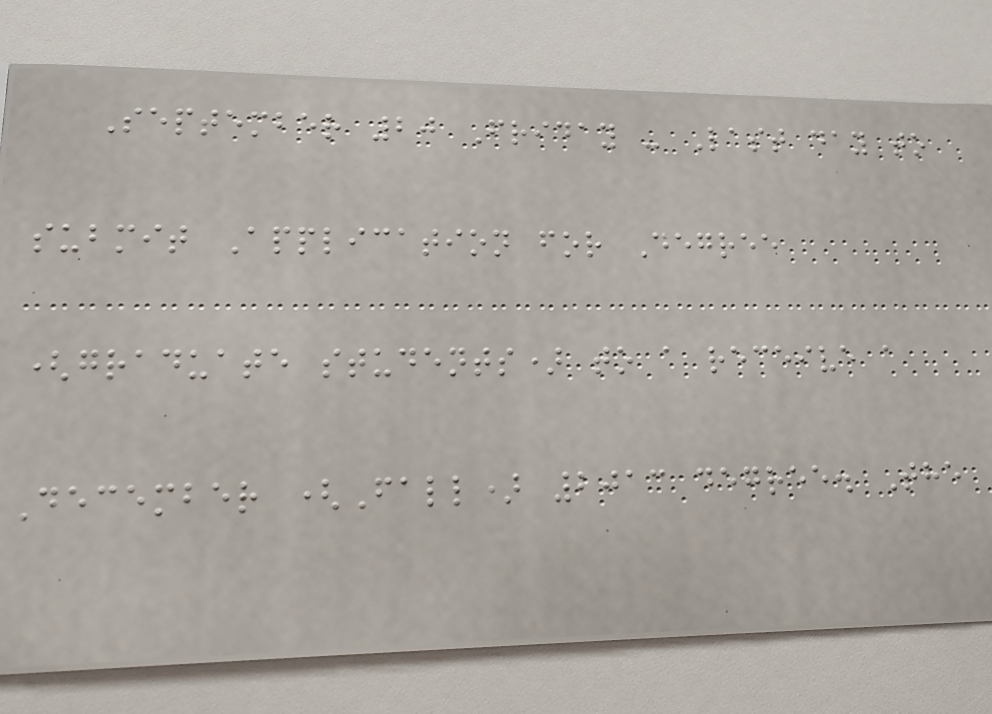September 20 Friday - Last day to
submit Application for Degree
(graduate students) to a receive a
December (Fall) 2013 degree. The
